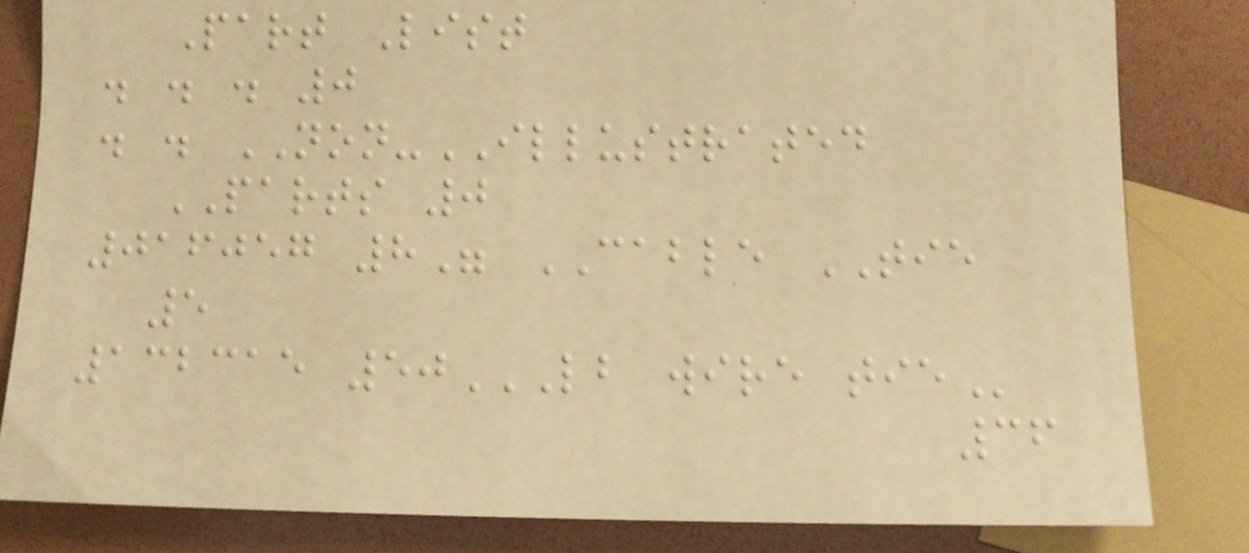Part List
. . . 0
. . NON-ILLUSTRATED
PARTS 0
016057 8" CABLE TIE
5
132315 50LB WIRE TIE
36
